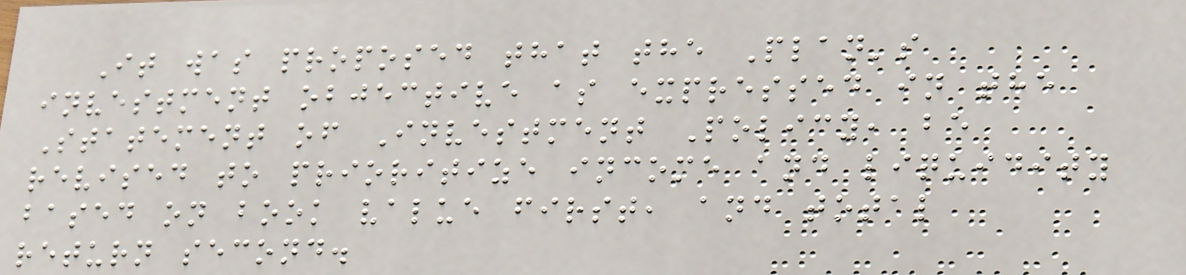It was proposed that the Plan's
investment objective as expressed in the
Statement of Investment Policy, be
revised to prioritize income and liquidity
based on book value first, and total
return second.
